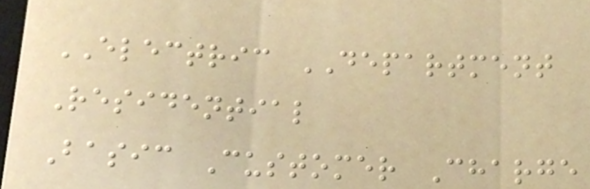ELECTRIC DEPARTMENT
Residential
Basic Customer Charge
